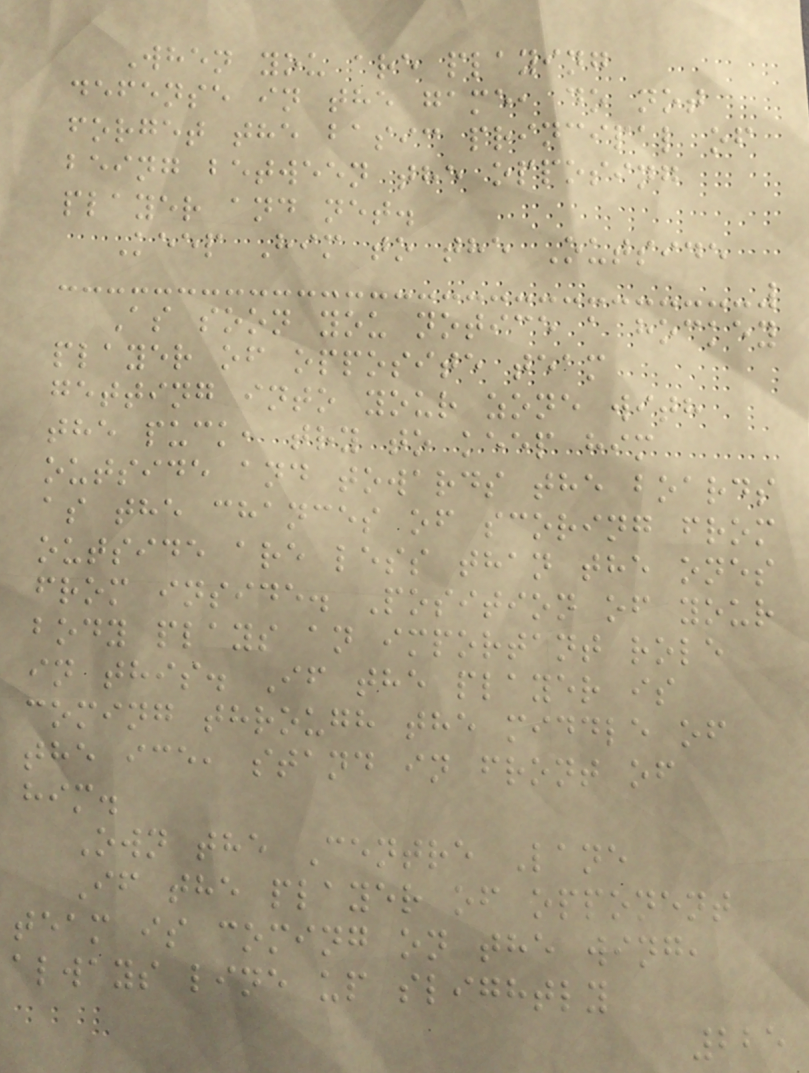When you are playing
defense in the game, do not
forget the basic principal of
being between the opposing
player and net.
Keep Him to the Outside
As soon you notice a hockey
player of opposite team
getting into your zone with
the puck, try to keep him
outside and towards the boards
as the chances of scoring from
outside are less than the ones
from inside. Position of your
body plays an important role
in this. If the player is
coming through the middle of
the ice, stand in front of
him.
Own the Centre Lane
If the player of opponent
team is coming on the wing,
always line up slightly
225
